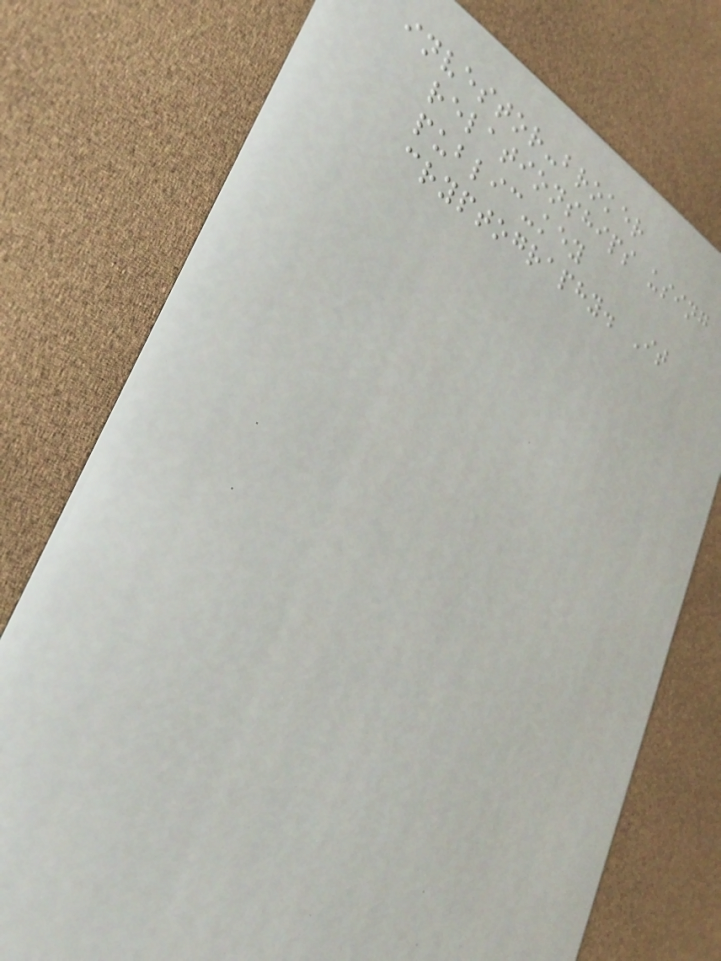investor-broker
relationships using
public-key
cryptography. It
